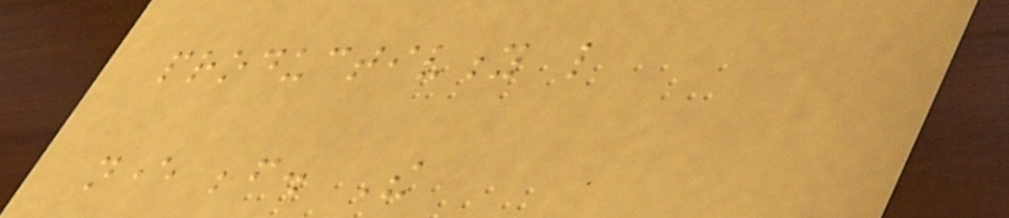productivity like
never before. The
